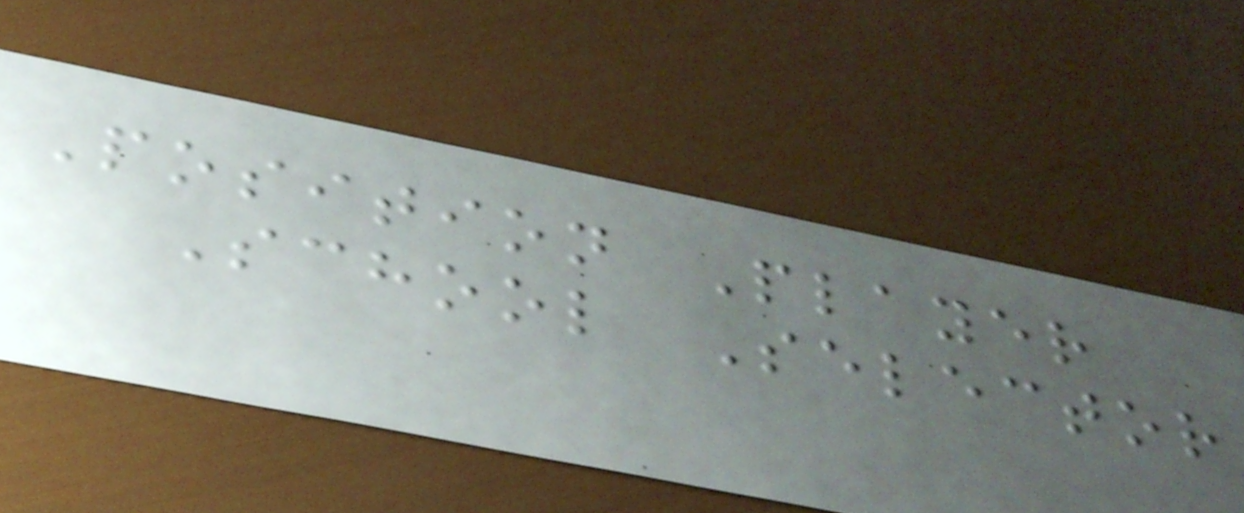Position Player
School Selector
